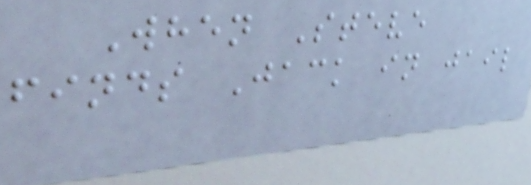When Steve
finds Jack in jail
